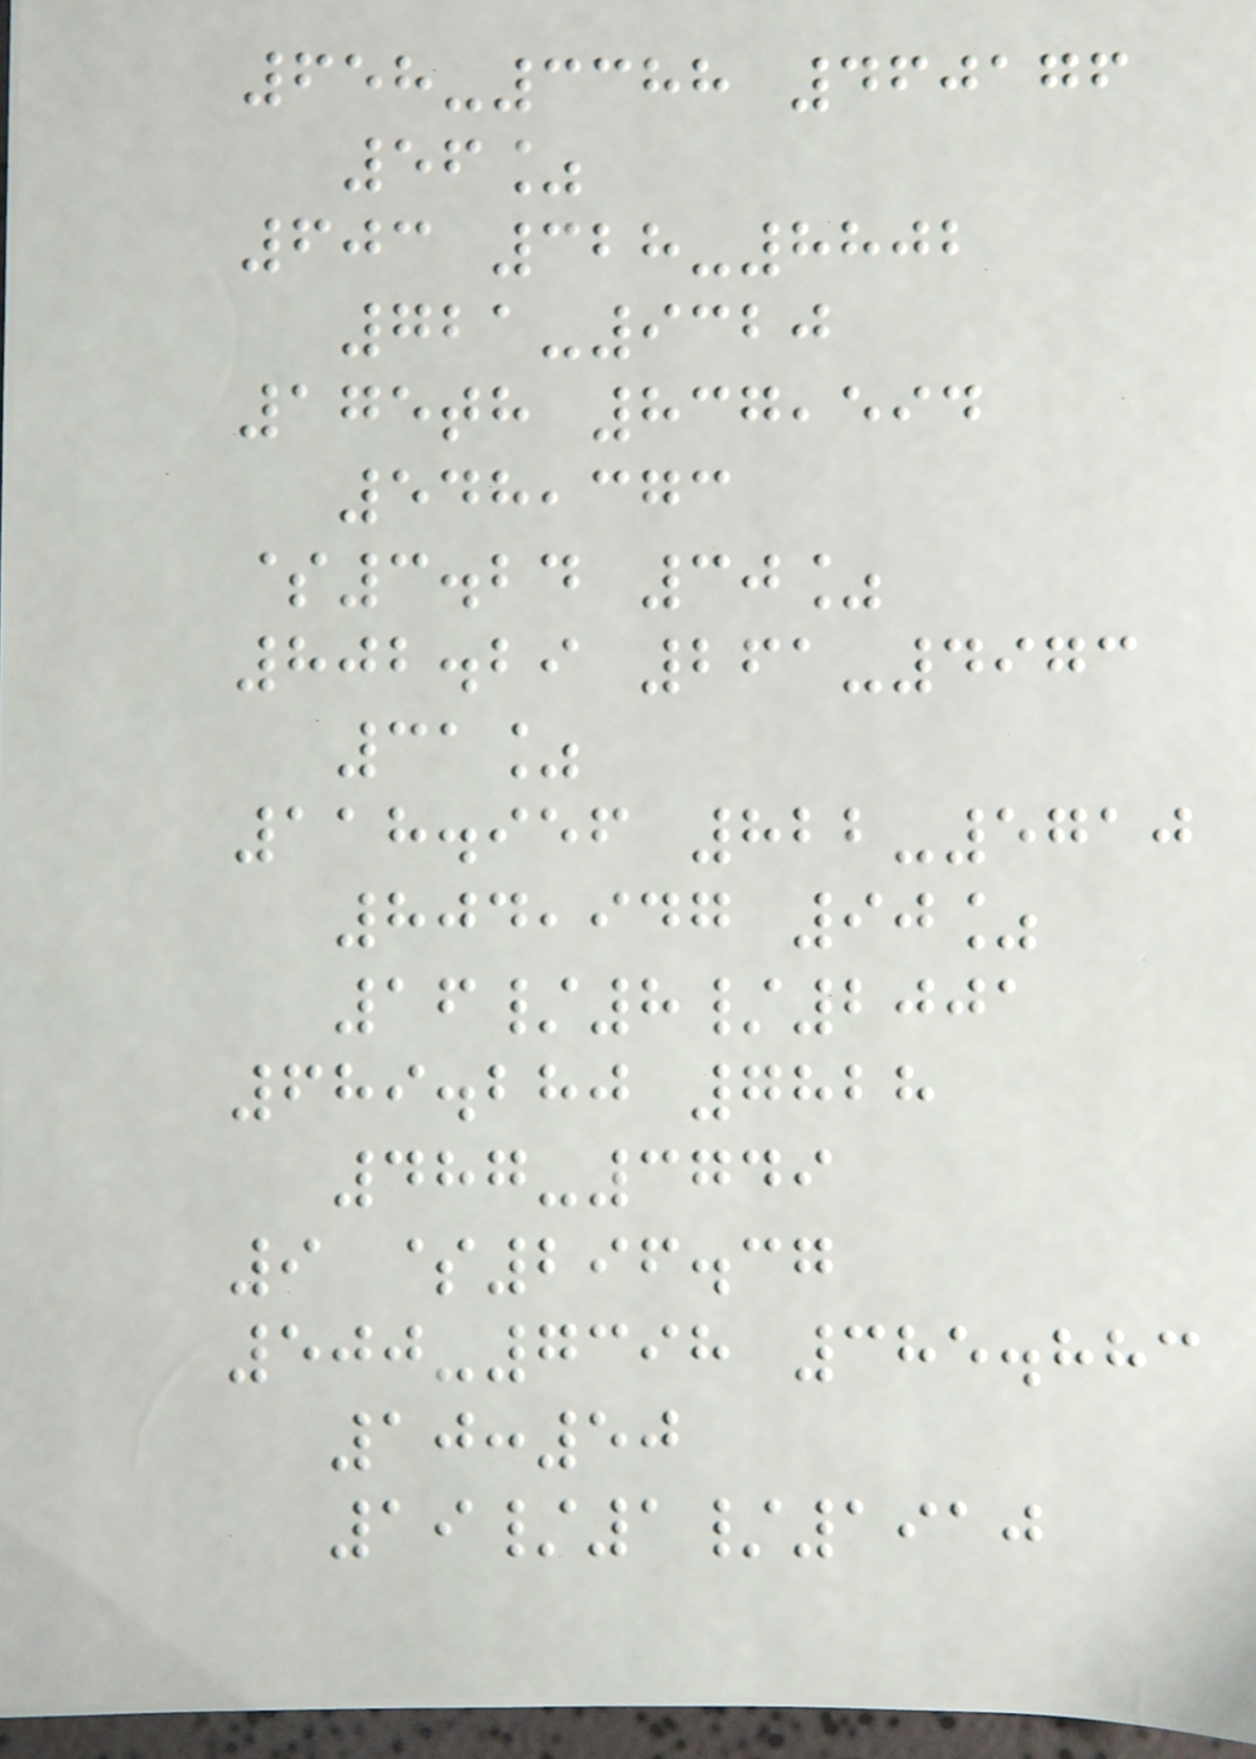658-3388 460176
56%
603 328-8802
721-9320
175th 837,594
548,373
$3.24 30%
802.29 261-4973
31%
118.956 822-5710
804,947 90%
16/8/2001
689.280 7828
487-3749
9 $296.37
500-7398 385.883
10:50
19/1/1910
